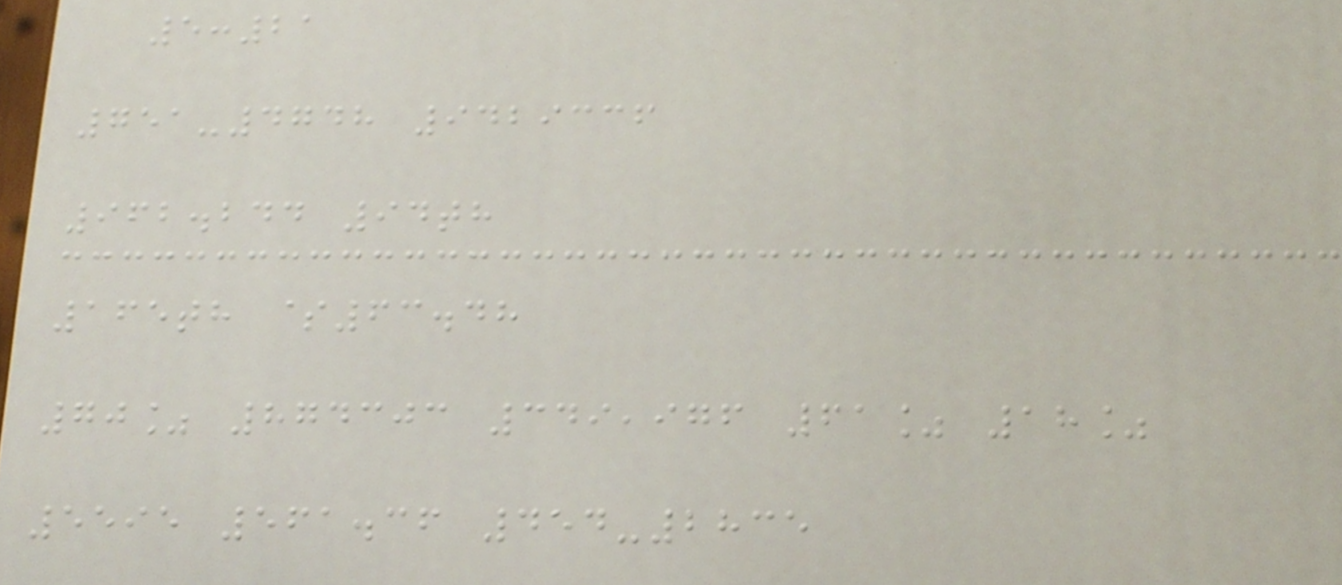5:21
751-4748 9429336
962.244 94th
165th $63.48
70% 874303 349,976 61% 18%
5595 561.36 454-2835
